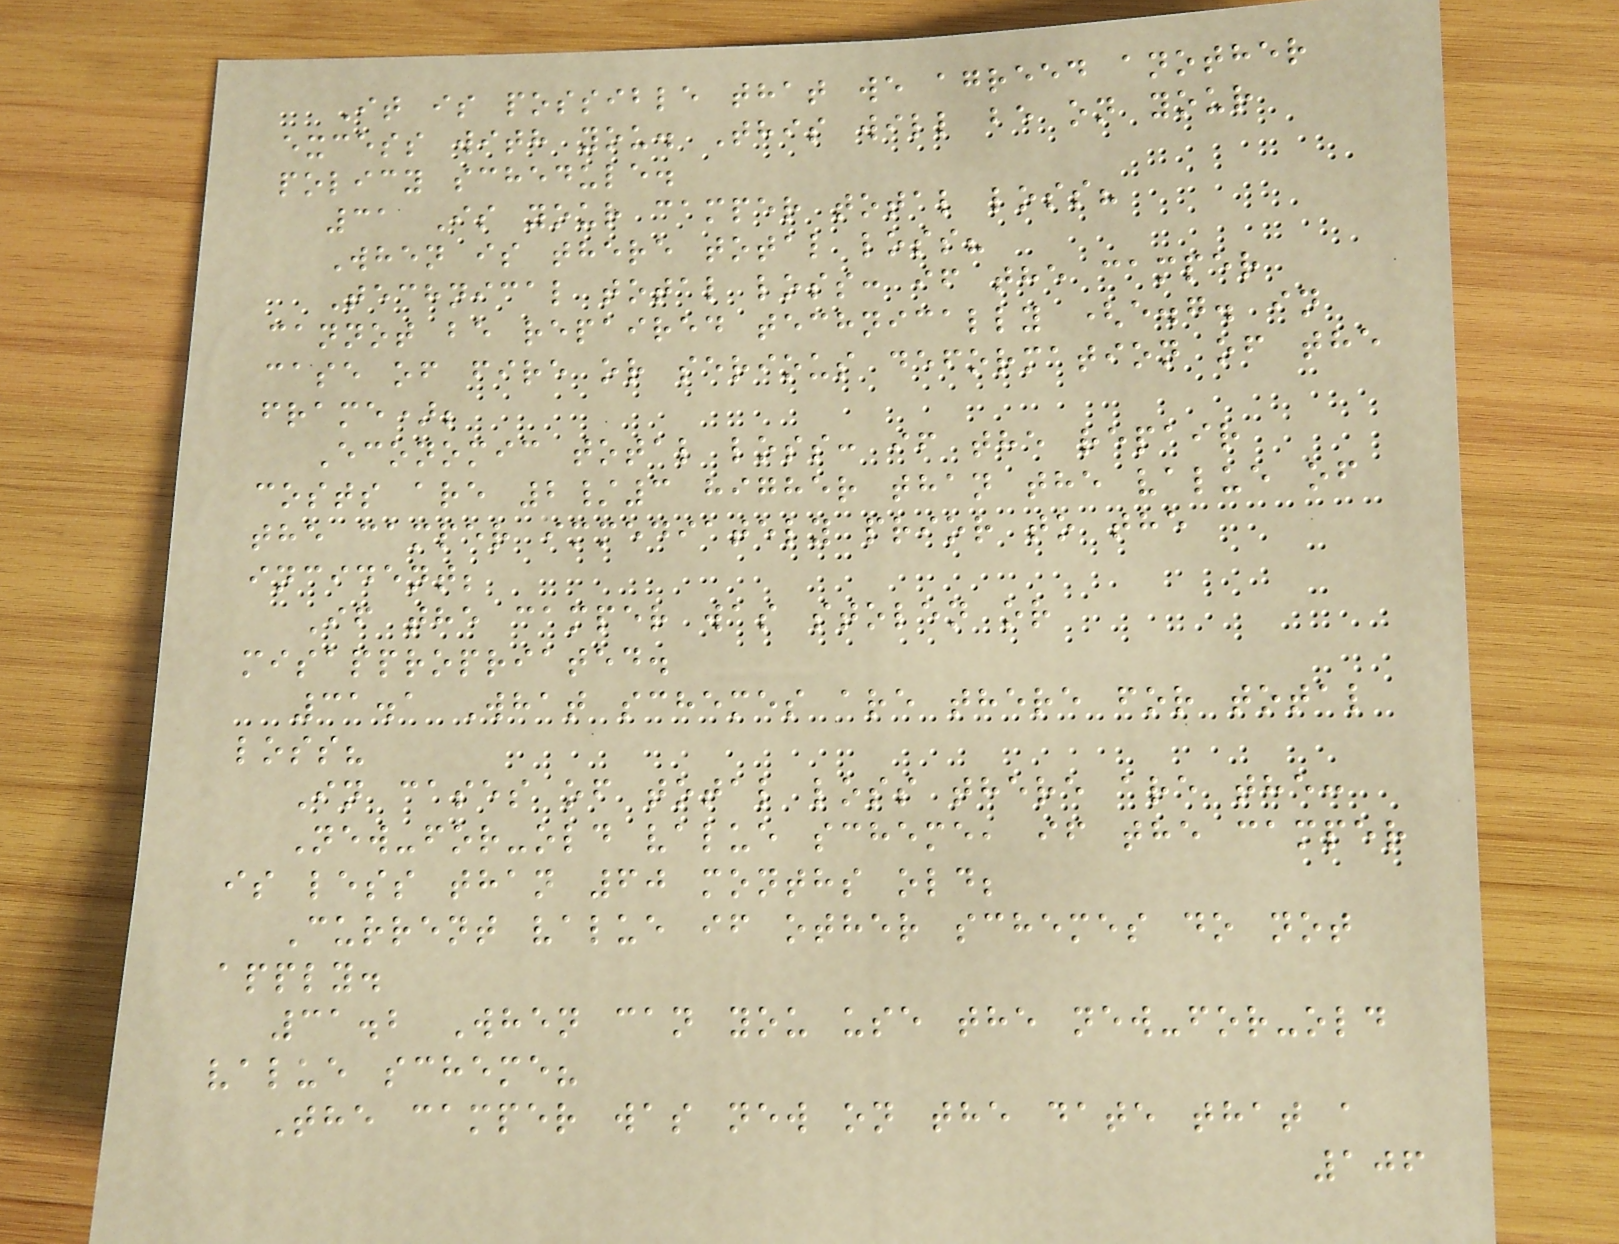It is possible that we agreed another
excess with you. This will be on your
policy schedule.
31 Is your camper total loss?
When is there total loss?
Technical total loss: if the camper
cannot be repaired technically (e.g. in
case of fire or serious deformation of the
frame);
Economic total loss: if the repair
costs are 2/3 higher than the value of
the camper immediately prior to the
incident;
If the camper was stolen or
misappropriated.
31.1 What schemes are there for total
loss?
In cases of total loss there are the:
New-for-old value scheme, if the camper
is less than 60 months old;
Current value if other schemes do not
apply.
31.2 When can you use the new-for-old
value scheme?
The camper was new on the date that a
106
